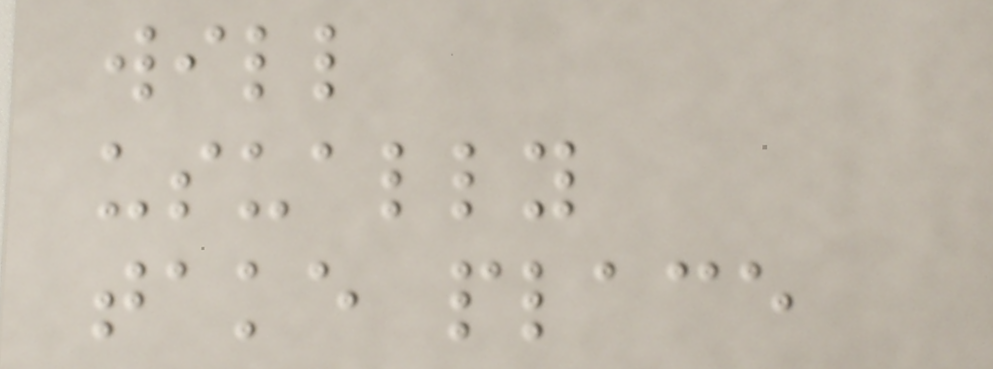will
usually
take place
